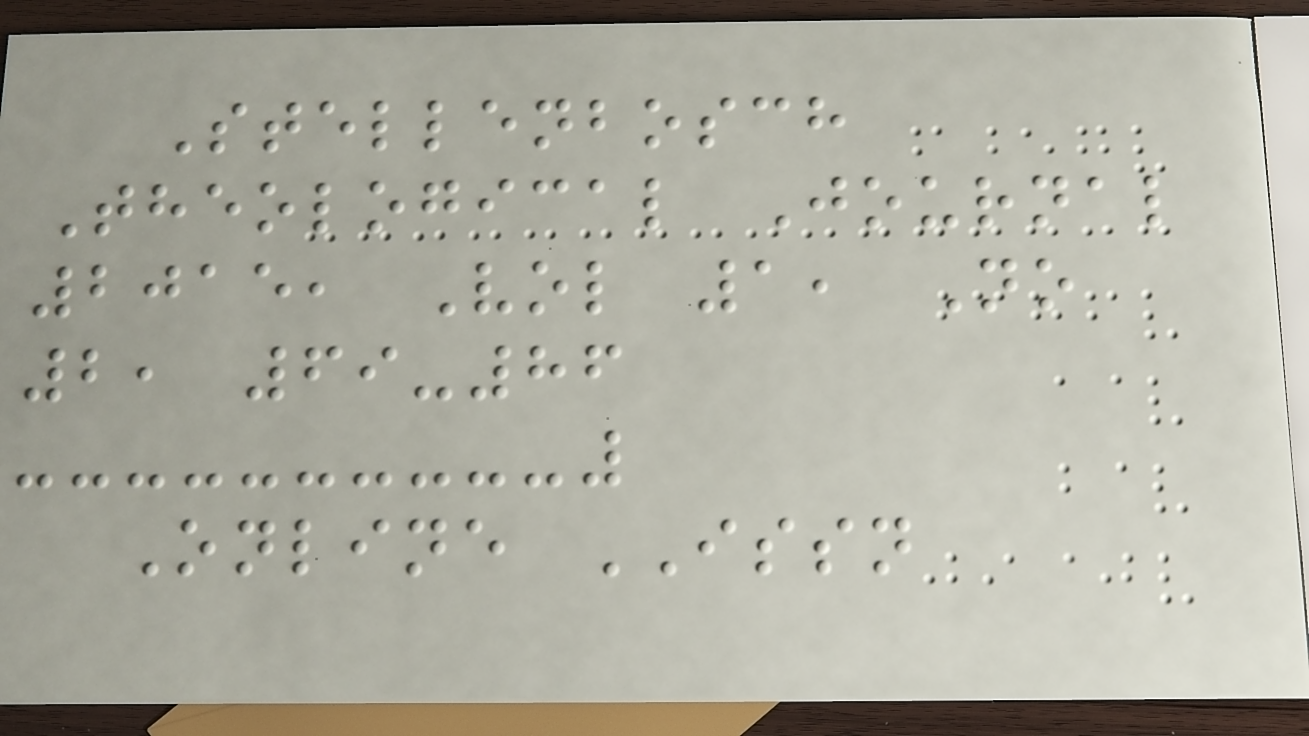Stellenbosch
Theological Journal
2015, Vol 1, No
2, 69-86
Online ISSN
